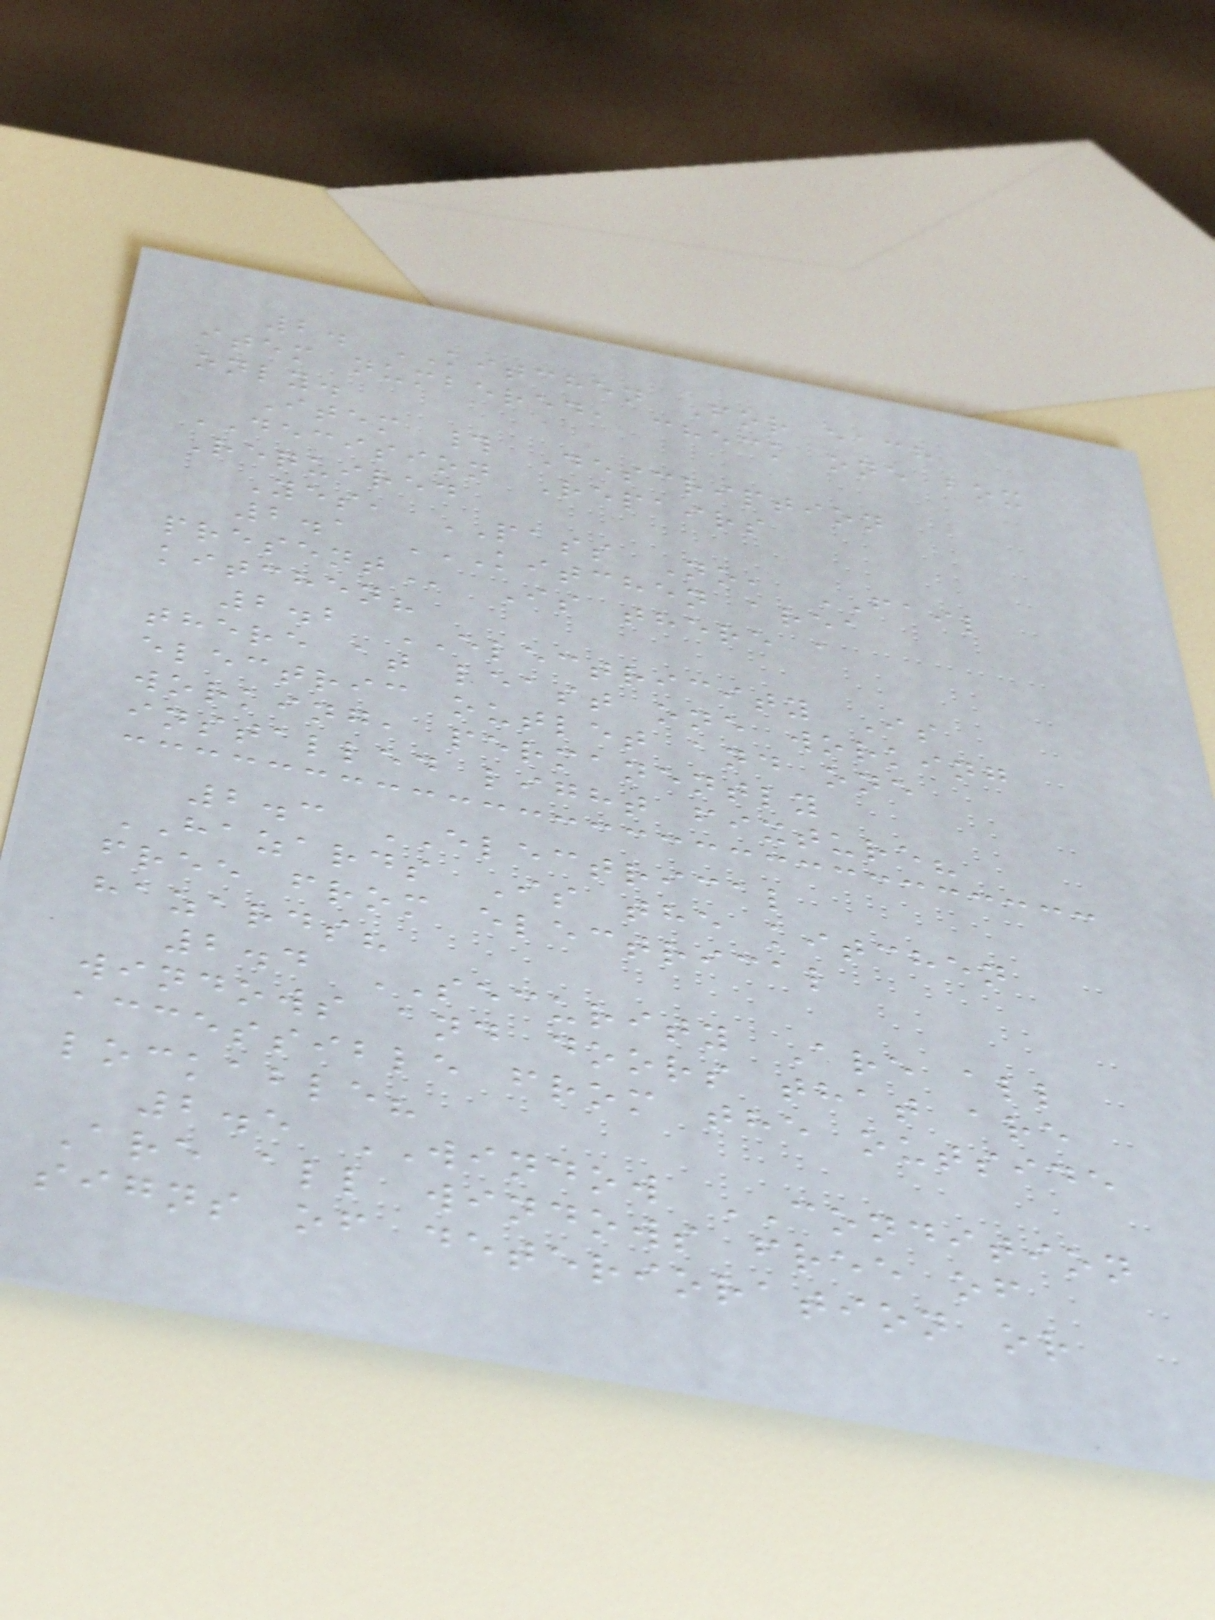2. KITCHEN For each
item numbered, check one box
only.
Item # Description
DECISION Repairs
Required
Yes, PASS No, FAIL
2.1 KITCHEN AREA
PRESENT Is there a
kitchen?
2.2 ELECTRICITY Is
there at least one working
electric outlet and one
working, permanently
installed light fixture?
2.3 ELECTRICAL
HAZARDS Is the kitchen
free from electrical
hazards?
2.4 SECURITY Are all
windows and doors that are
accessible from the outside
lockable?
2.5 WINDOW CONDITION
Are all windows free of
signs of deterioration or
